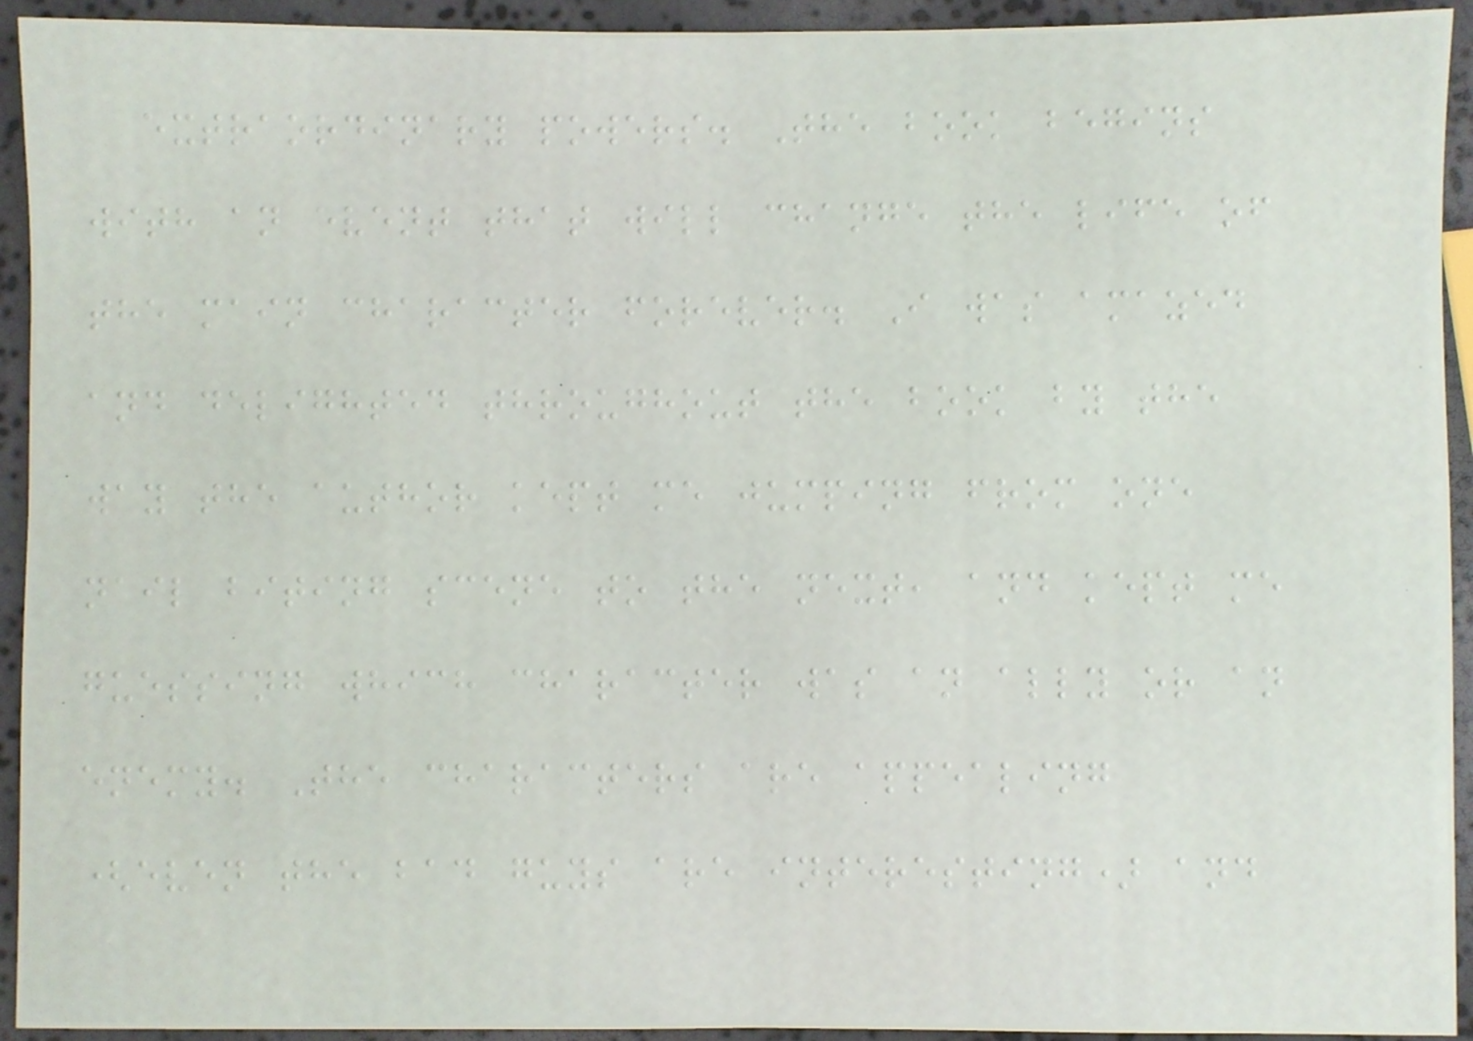extraordinary powers. The book begins
with an event that will change the life of
the main character forever. I was amazed
and delighted throughout the book by the
way the author kept me jumping from one
nail biting scene to the next, and kept me
guessing which character was an ally or an
enemy. The characters are appealing
(even the bad guys are interesting) and
